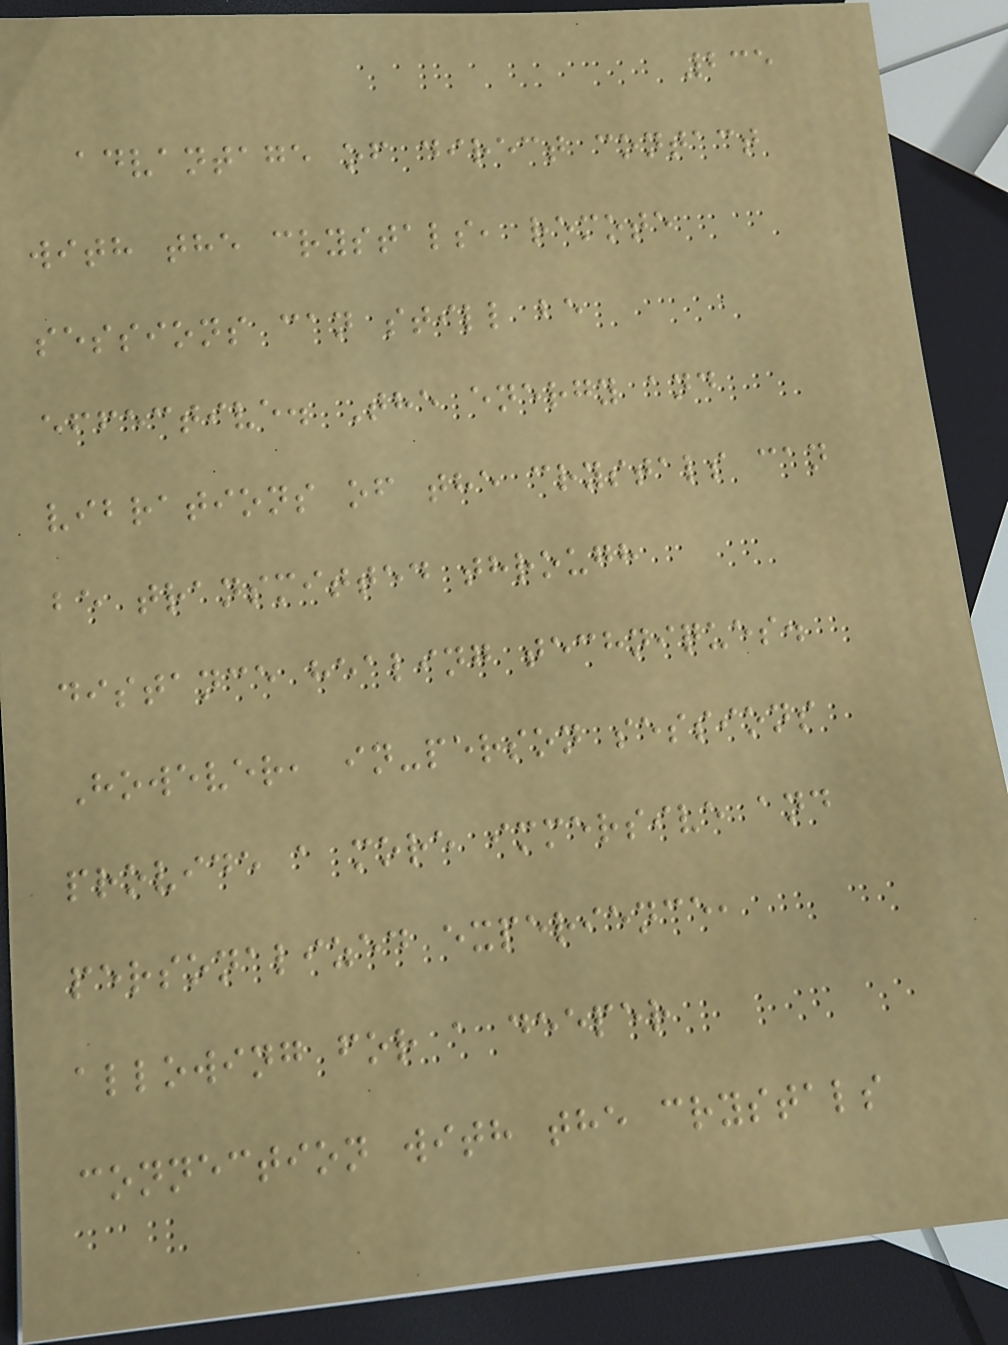235
advantage of direct contact
with the crystals, remote
sessions can still be
effective. The energy and
vibrations of the crystals can
be transmitted through
distance healing techniques.
However, in-person sessions
provide a more immersive and
personalized experience,
allowing for a deeper
connection with the crystals
